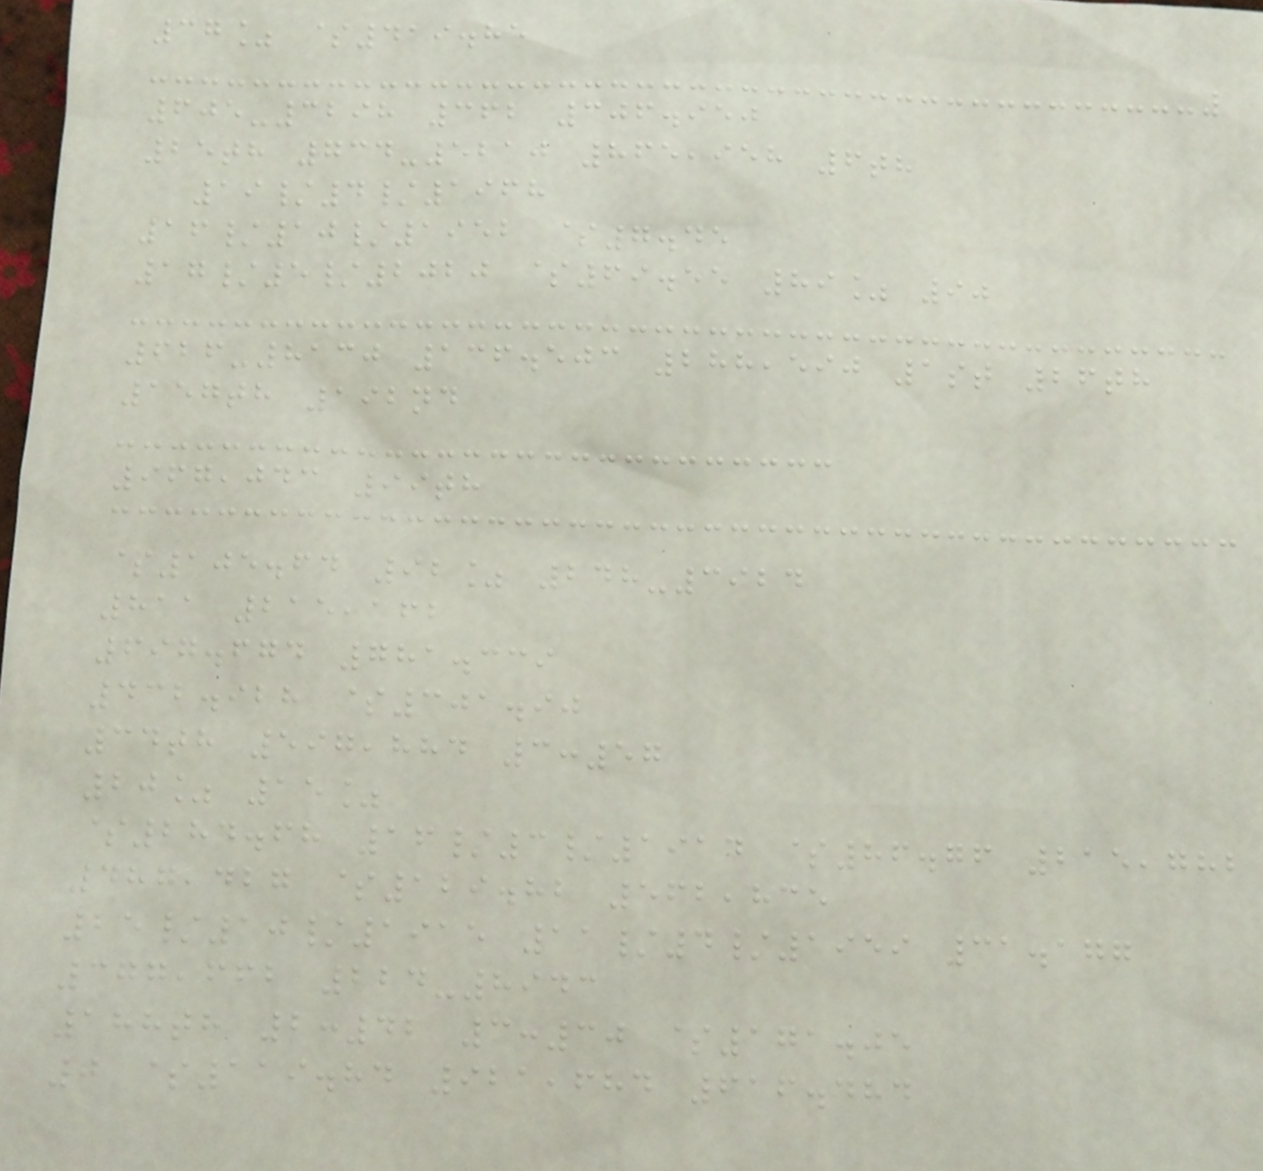37% $419.85
605-3298 362 306.950
25th 734-5210 865,958 6th
19/4/1968
16/10/1952 $7.45
17/5/2020 $69.55 89% 90
626-8130 136.503 288,590 1st 26th
157th 192nd
967,043 99th
$105.64 92% 248-3924
811 215,162
697.674 781.339
432.928 $301.90
34th 597,884 3:57
20% 15%
$284.68 16/3/1914 $86.76 215,782
487,427 $129.82 562,835
25/10/1915 11/4/1959 31.177
377,662 224-8943
188th 2:42 3:30 $171.05
0 $119.84 921,684 616.484
